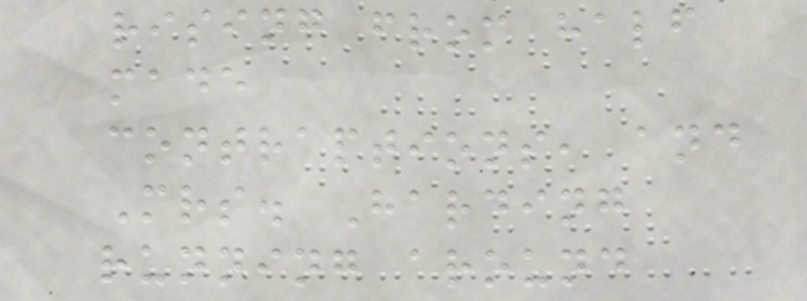rising from half
made
contraptions, and
Mrs. Harding
running around
